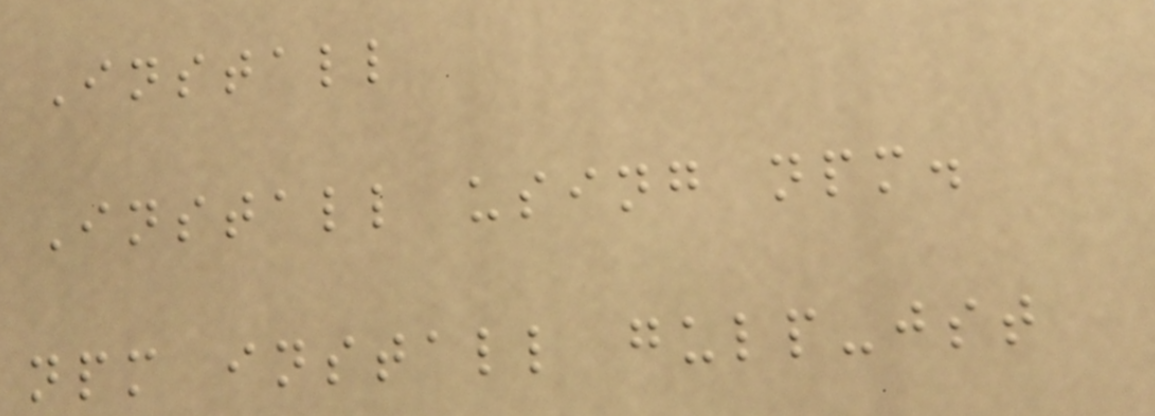Install
Install using npm.
npm install gulp-jst
